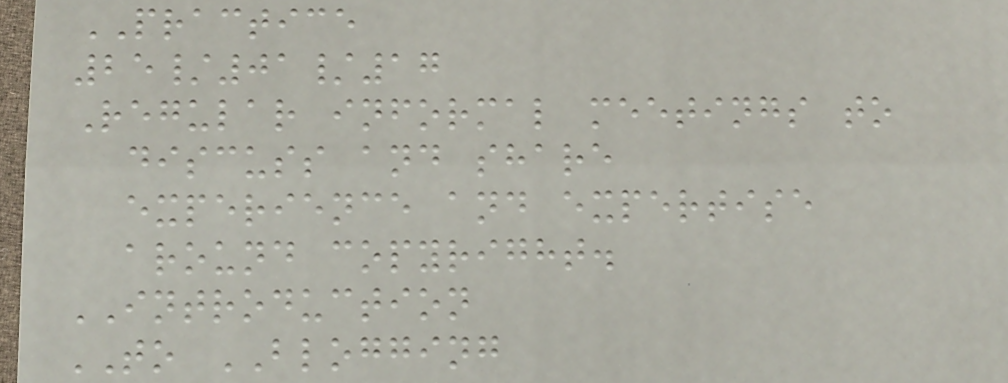PRACTICE
25/01/17
Regular informal meetings to
discuss and share
experience and expertise
around copyright.
INTRODUCTION
TO BLOGGING
